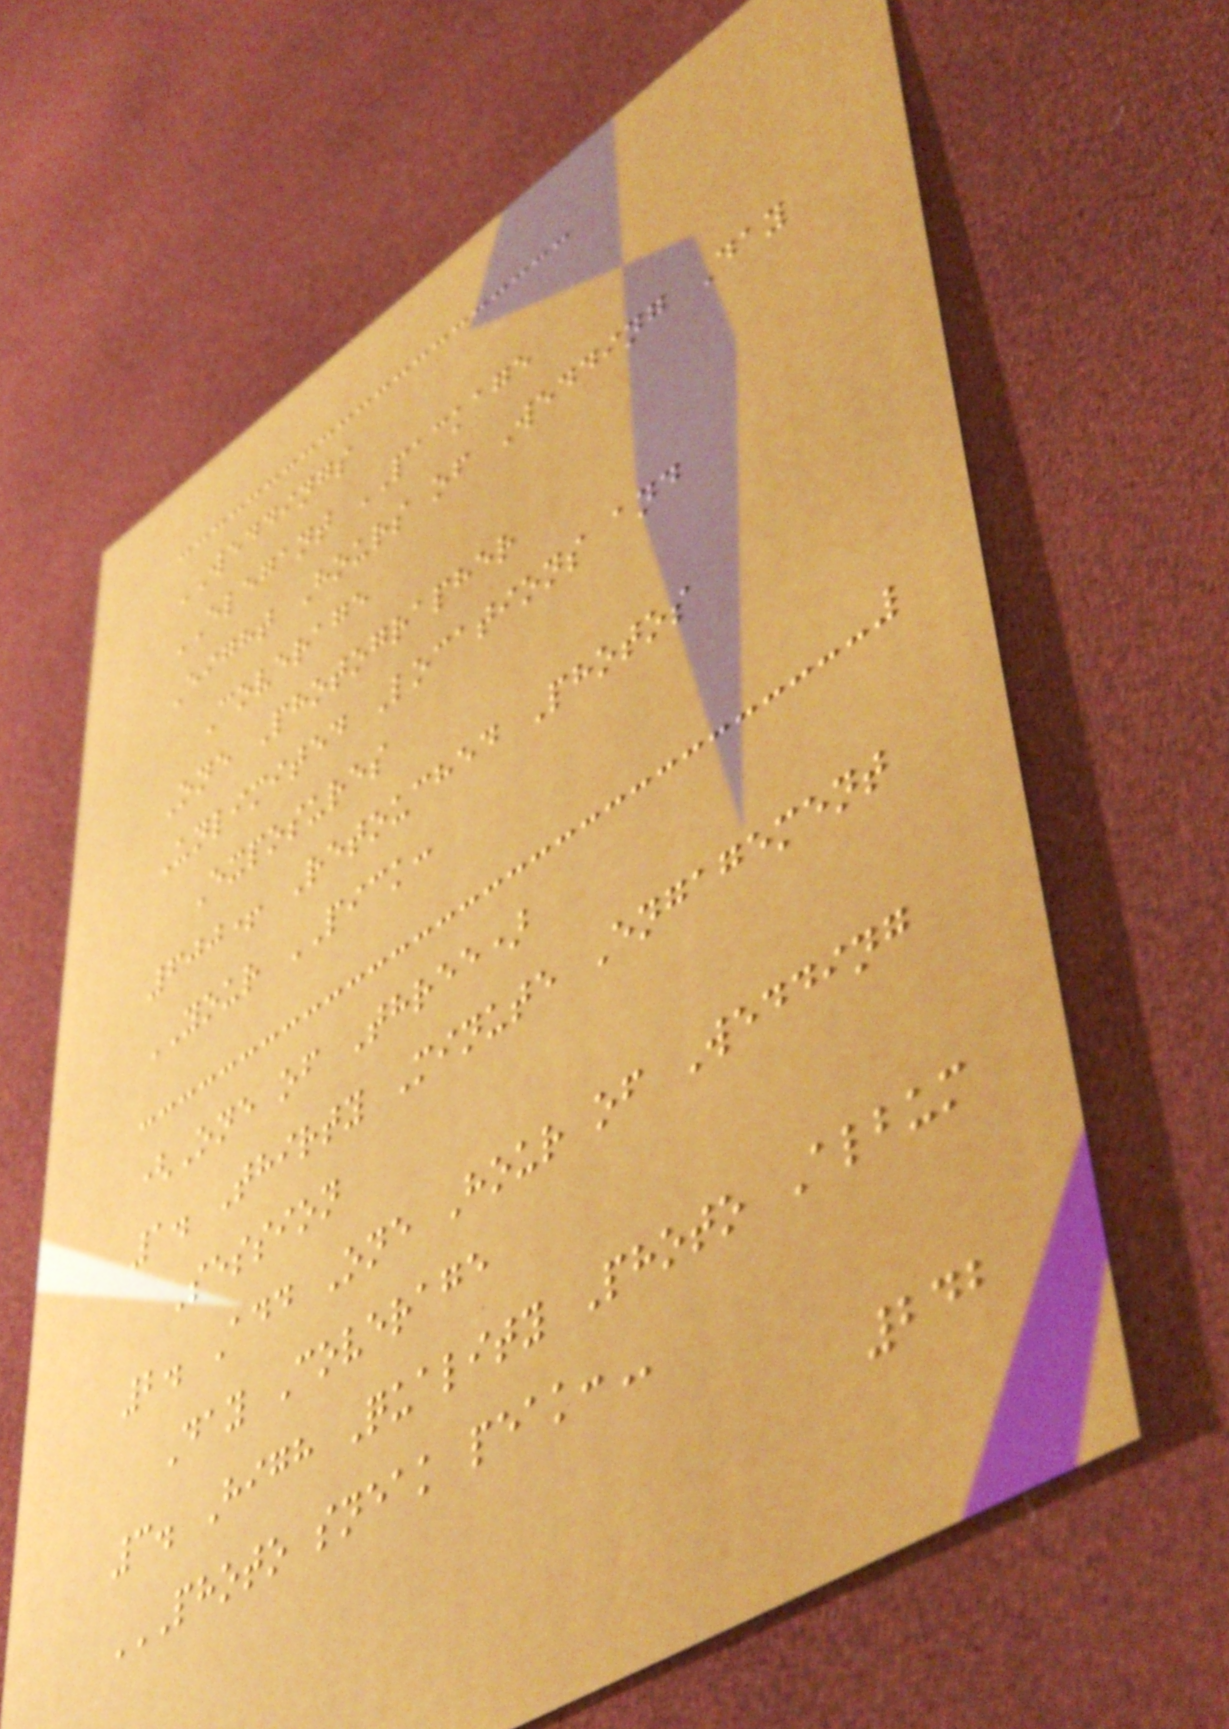WEDDINGS
ELEGANT PACKAGE
Eight Hours of Wedding Day
Coverage
One Photographer
Unlimited Locations and
Exposures
600+ Retouched Photos
YOUR PICK:
(One of Three)
1. Thirty Minute Engagement
Session
2. Add One Hour of Wedding
Day Coverage
3. High Quality Photo Album
PHOTO SNEAK PEAK:
242
